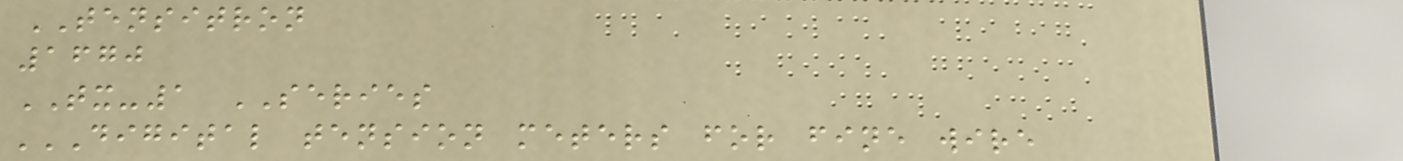TENSITRON
1670
TX-1 SERIES
DIGITAL TENSION METERS FOR FINE WIRE
